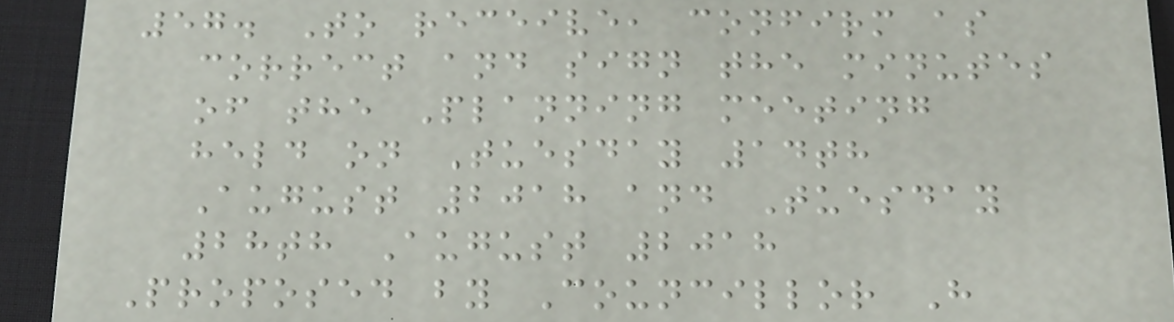57. To receive, confirm as
correct and sign the minutes
of the Planning meeting
held on Tuesday 14th
August 2018 and Tuesday
28th August 2018
Proposed by Councillor H
